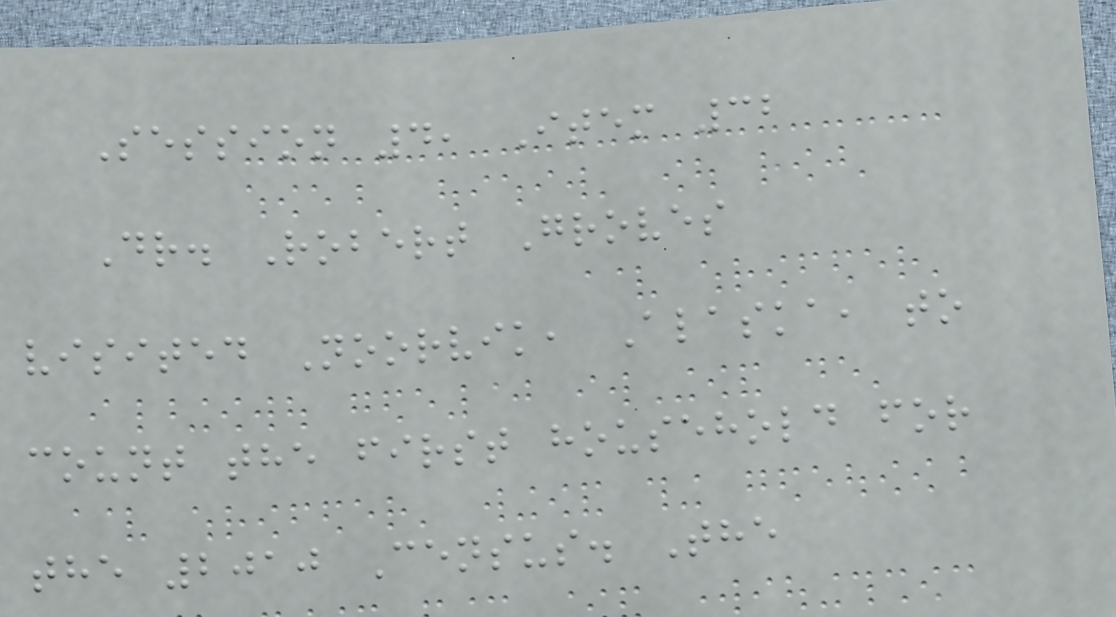Session 4, Item 32
Dr. Robert Groves
visited Noorvik, Alaska, to
count the first household for
the 2010 Census. The
